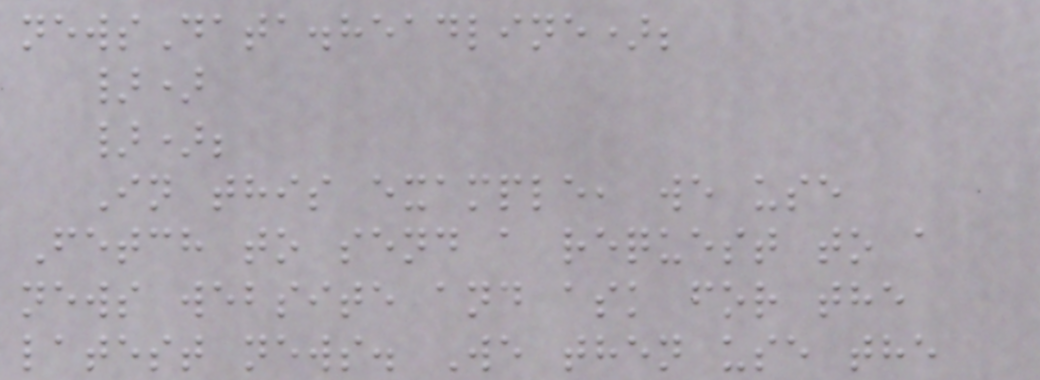newsData.headline);
})
});
In this example, we use
Fetch to send a request to a
news website and ask for the
latest news. We then use the
